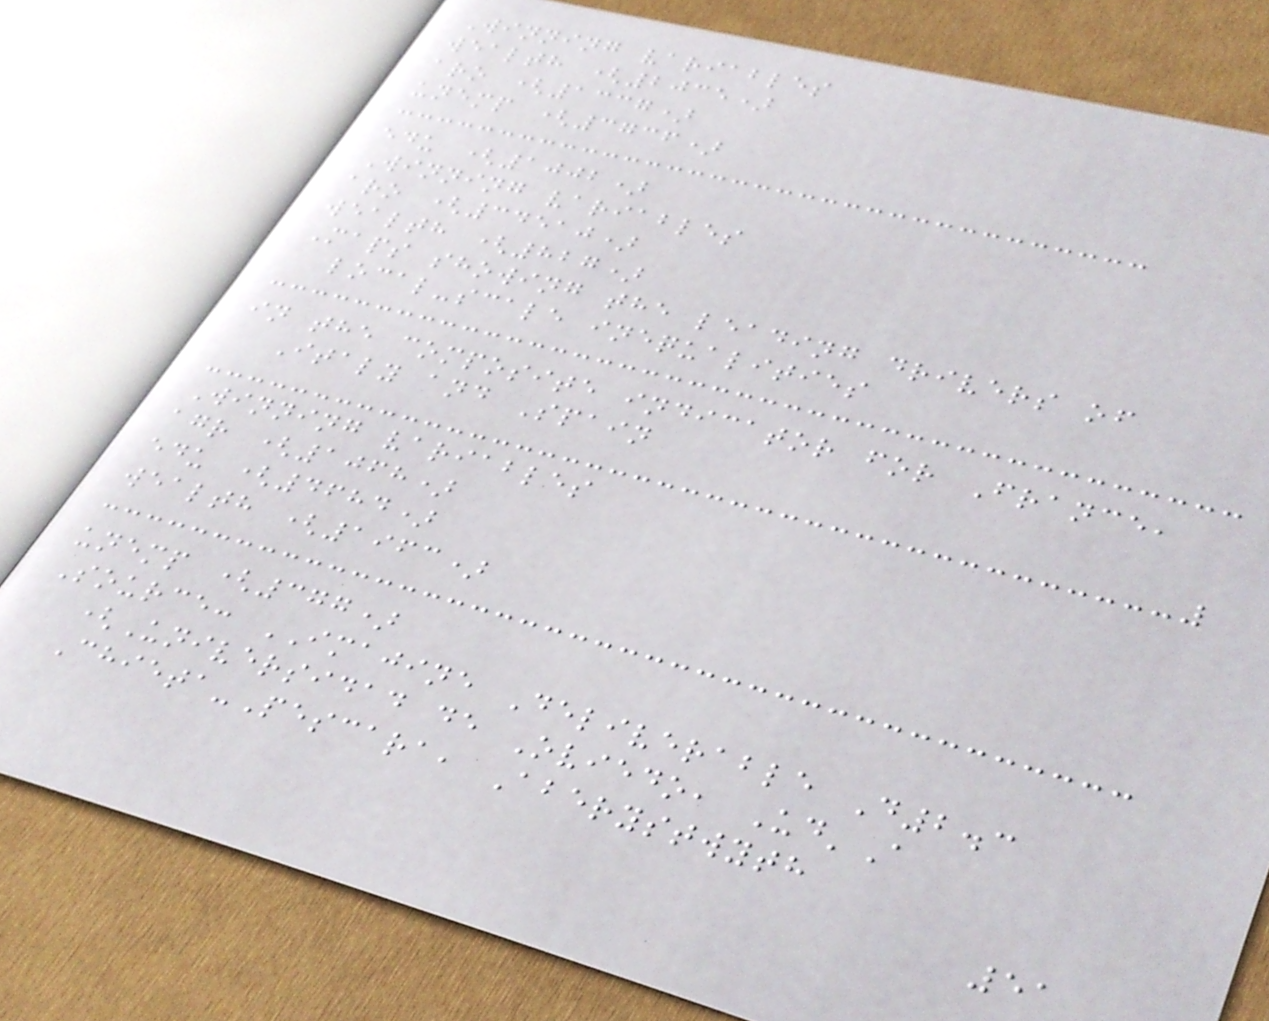Winning variables
wealth (2035)
aro (1337)
unemp (3736)
edu (1002)
Winning variables
aro (34510)
wealth (827)
Maps showing the leading drivers of
local-scale inequalities
in the composite indicator for France,
Italy and Spain
Winning variables
agr (1068)
edu (4684)
wealth (1963)
unemp (377)
Source: IMAJINE Deliverable D2.3
(Universidad de Oviedo, Ud'A
Chieta-Pescara, Aberystwyth
51
